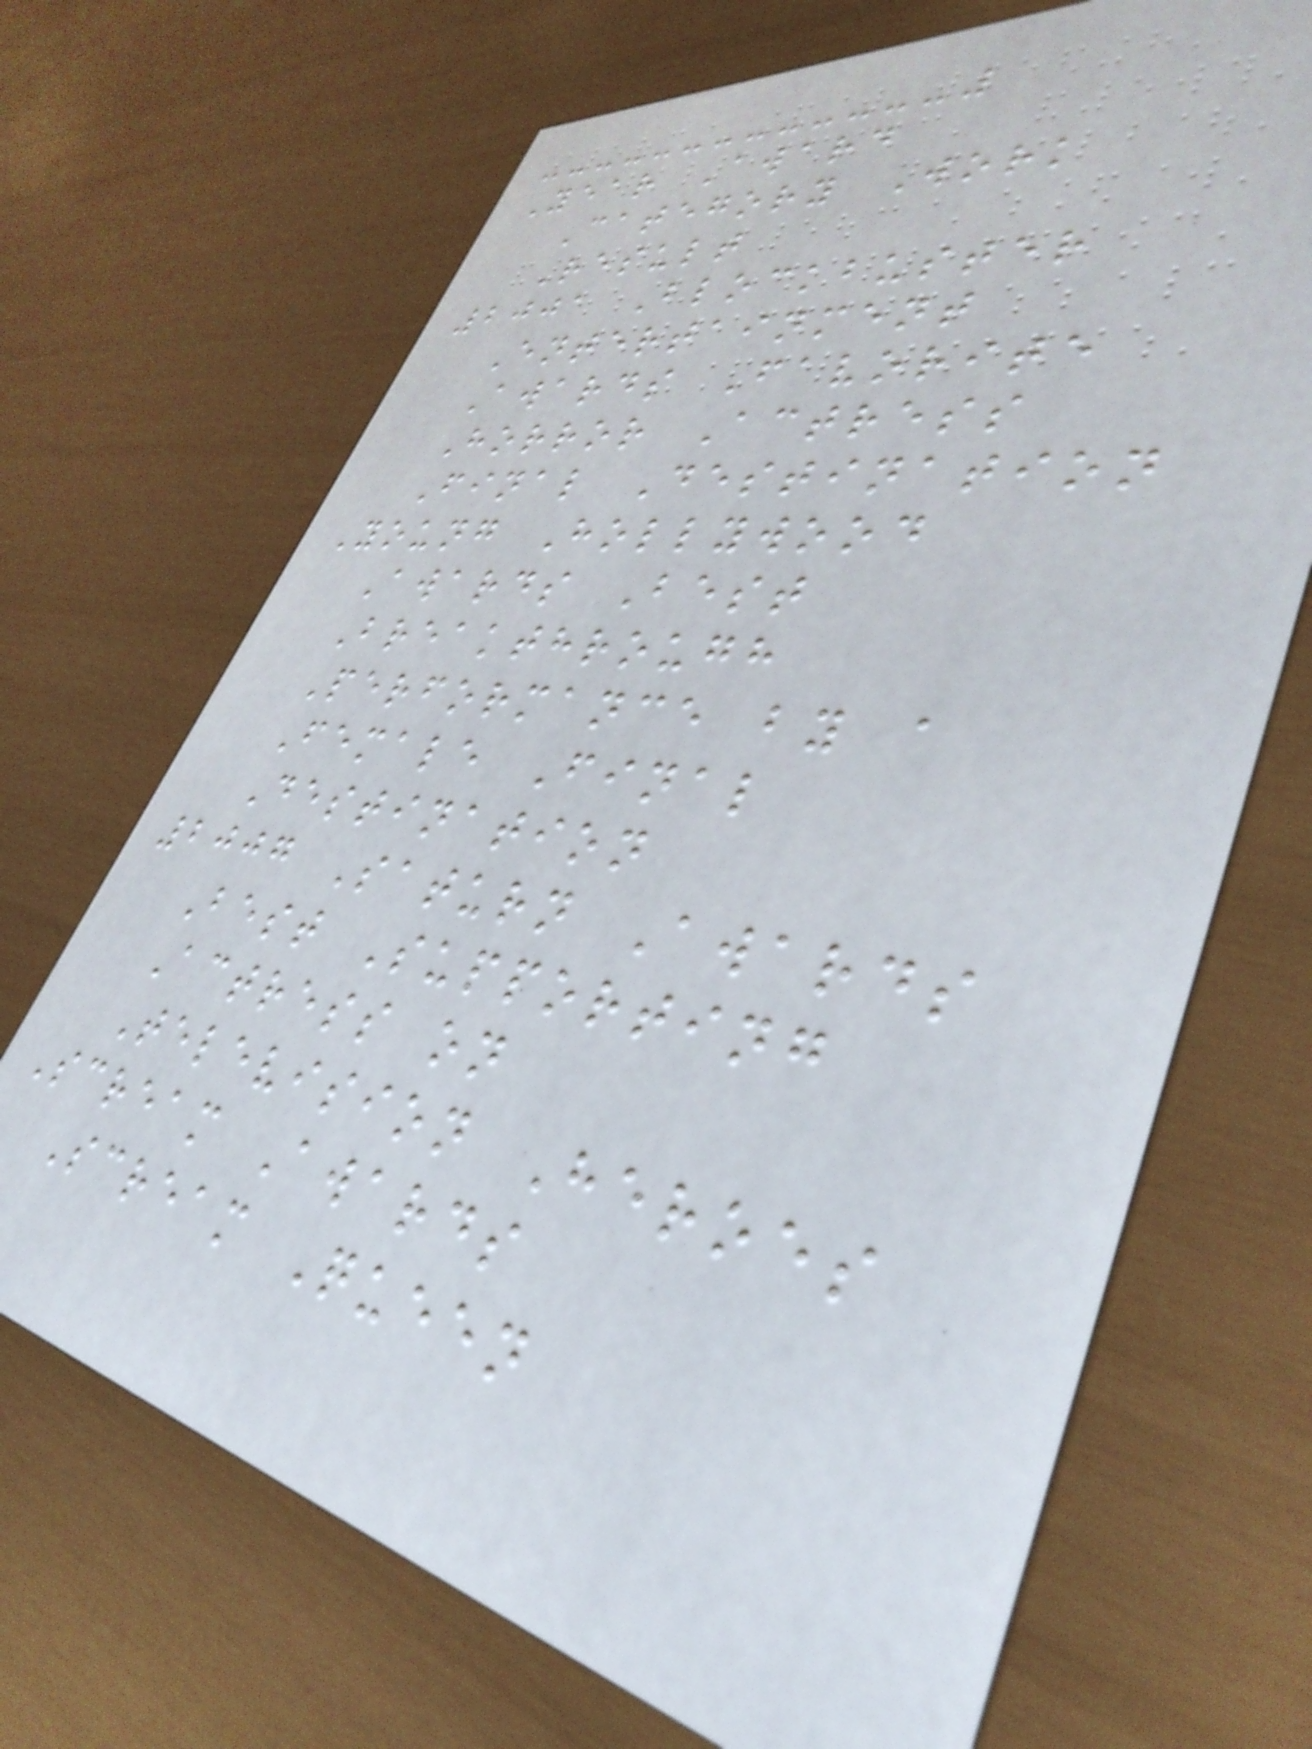Year Award
Category Work
Result
2001 Blockbuster
Entertainment
Awards Favorite
Horror Actress
Final Destination
Young Hollywood
Awards Best
Breakthrough
Performance by a
Female Final
Destination
2007 Saturn Awards
Best Supporting
Actress on
Television Heroes
Scream Awards
Scream Queen
